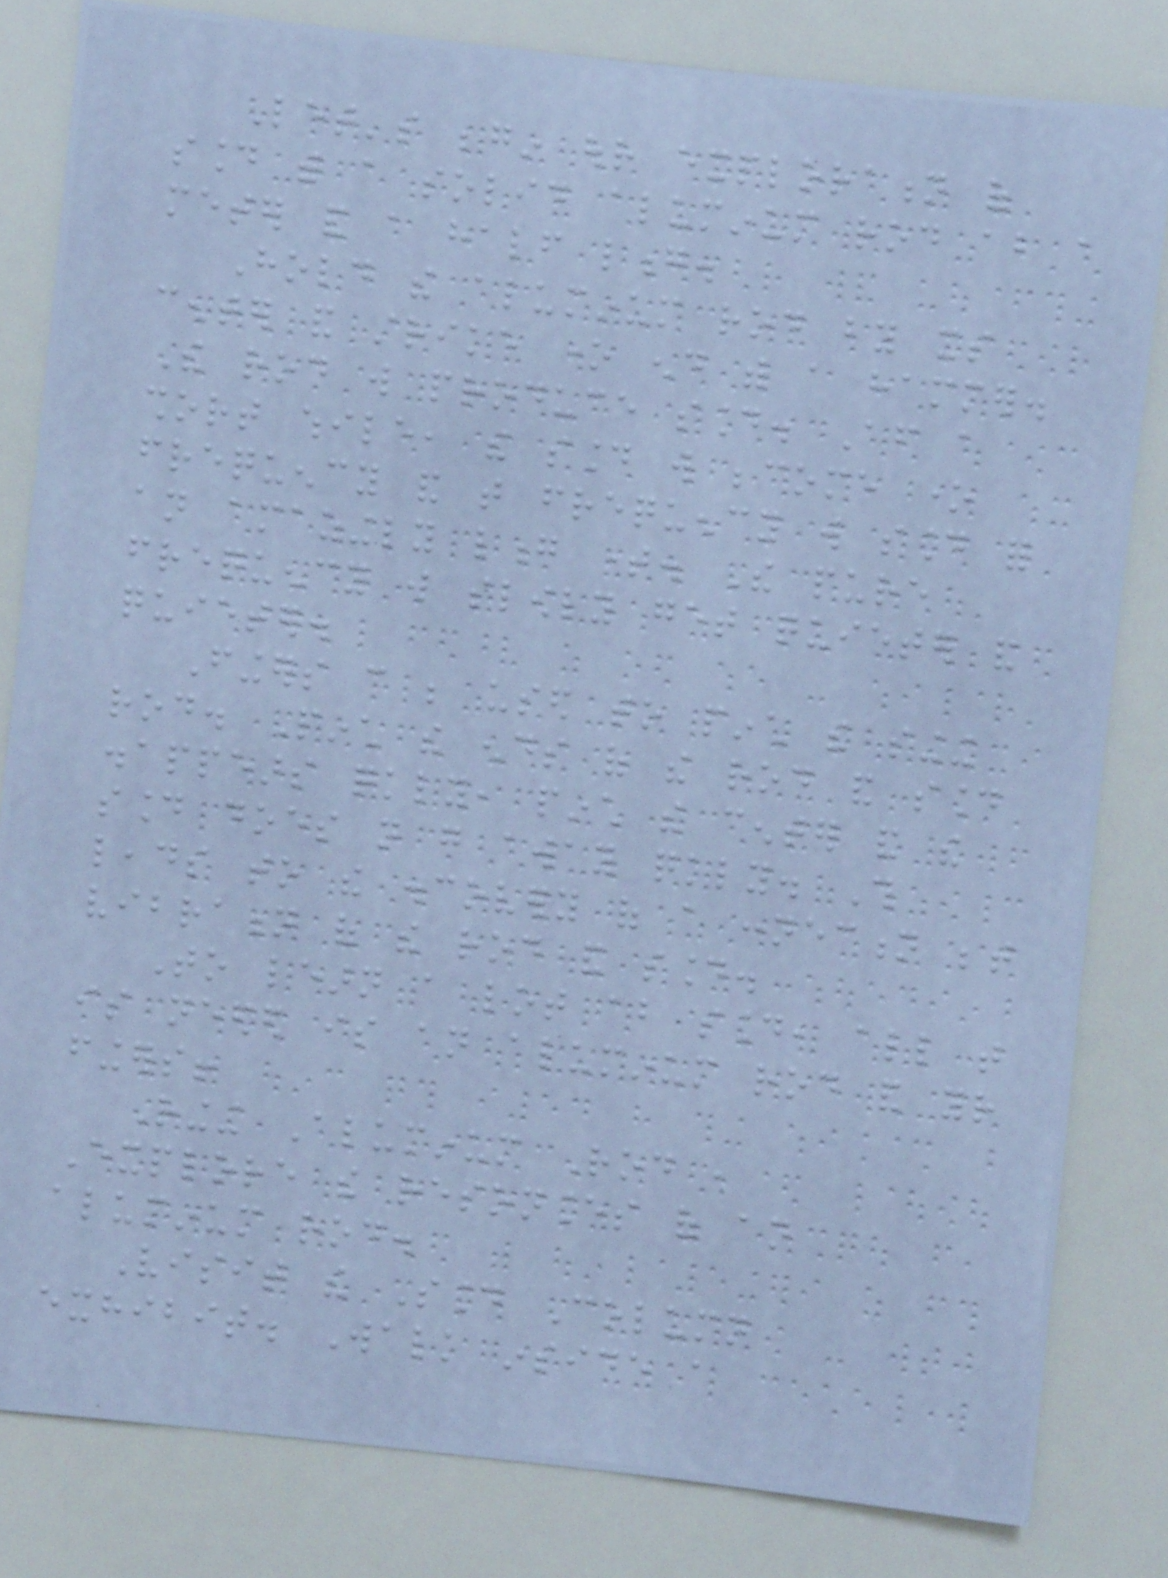Let's begin our exploration of
sound with a solid aluminum rod about a
meter and a half long.
Hold the aluminum rod by its
center and strike one end with a hammer.
The rod will produce sound. After a
short while, the sound will become one
frequency and that frequency will sound for
an amazingly long time. The pure
frequency will slowly get quieter and
quieter.
Fingers can be used to pinch the singing
rod. Pinch the ends of the rod and sound
disappears quickly, pinch the center and the
sound does not go away quickly. This
leads to the discovery of a connection between
vibration of the rod and sound.
To learn a lot about sound, all that
is needed is an aluminum rod and your
fingers!
Ringing Aluminum Rod ,
Explore the resonances of an
aluminum rod.
Visit the Sound Column
exhibit. Walk inside a
